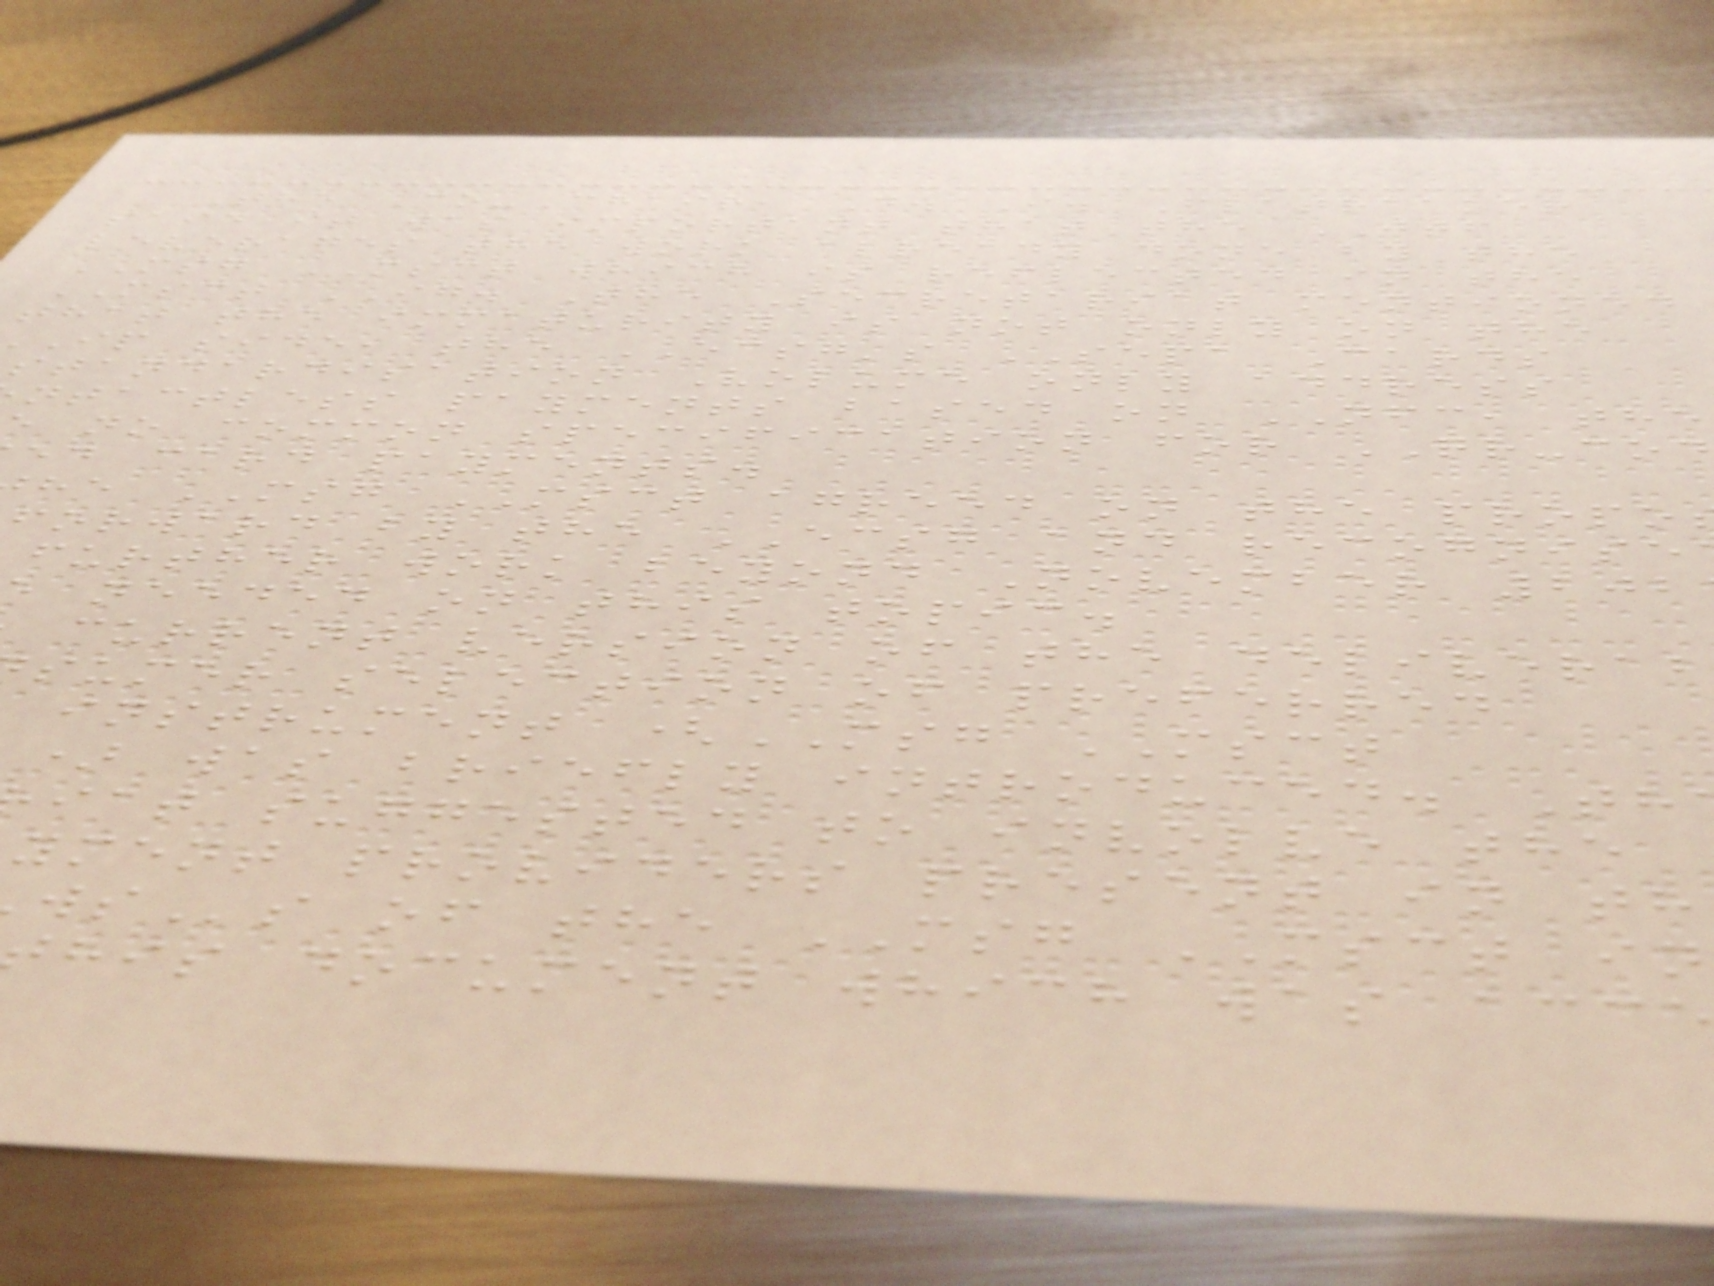The Co-Chair, D. I. Flatraaker
said it was important that the JTF
leverages the work already done by the
MSG MSCT which is reflected in the
MSCT IG. The Secretariat mentioned
that the immaturity is not only on the
ip side, the ECSG's SEPA Cards
standardisation Volume only address
ntactless payments based on NFC, the
no common specification for QR-cod
ed card payments.
he MSG MSCT agreed on the propo
forward by the ECSG and recognise
further work beyond November 202
needed on this topic.
current version of the deliverab
sumer selection of preferred
instrument (MSG MSCT
) was briefly introduced. Th
iat suggested to involve the
yment providers present in th
s of the MSG MSCT in
his document which was acc
